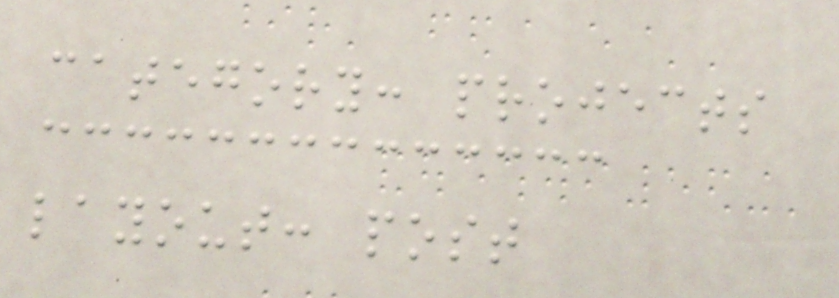category: projects
layout: post
